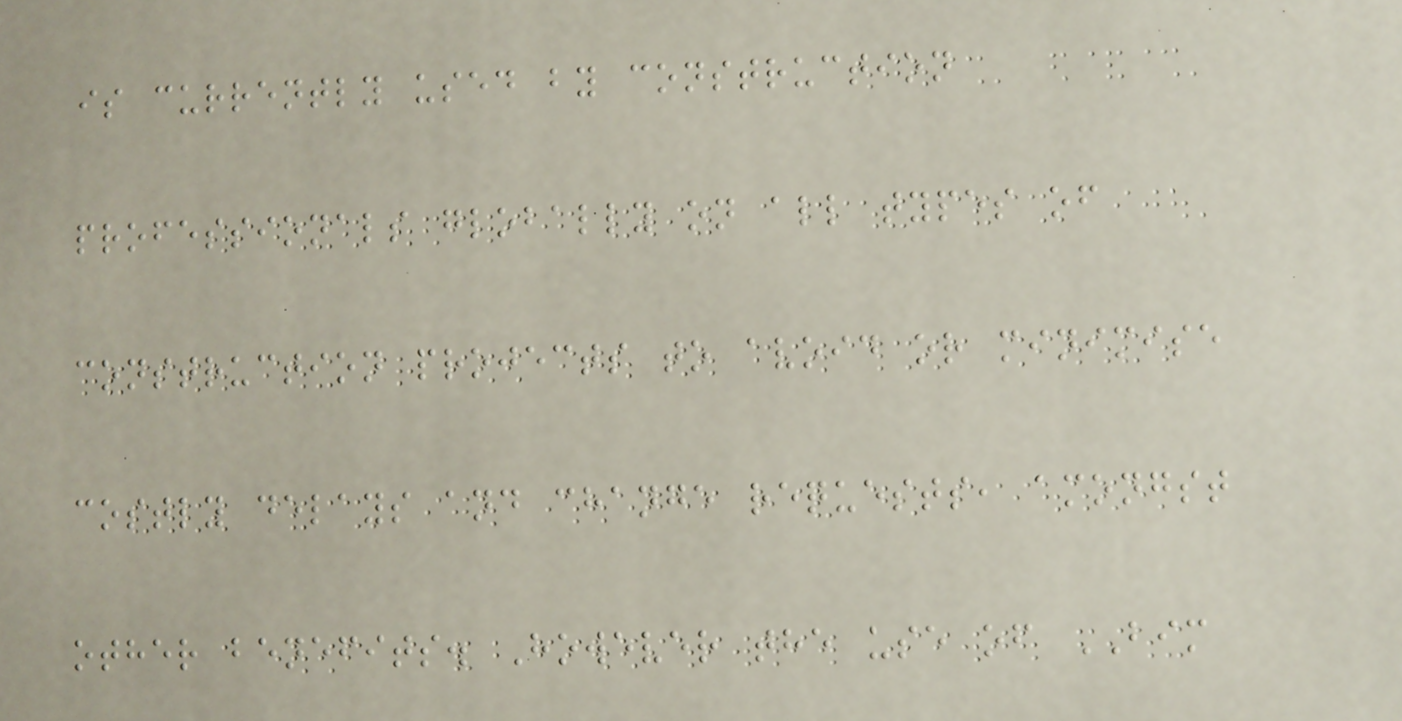is currently used by construction
professionals globally on all types of
construction projects to avoid or minimise
costly delays and change requests, amongst
other benefits. However the use of BIM
